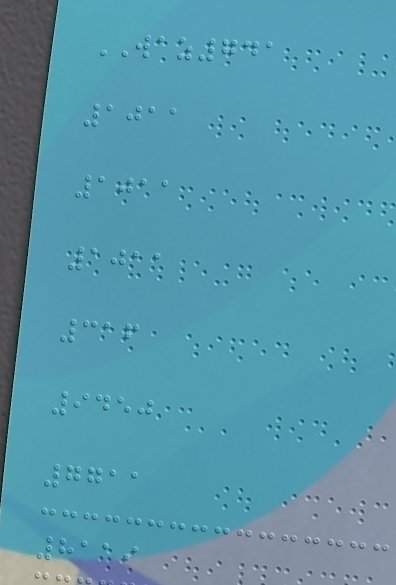WAZ741
1011
1011
1011
316
9450
7711
8119
